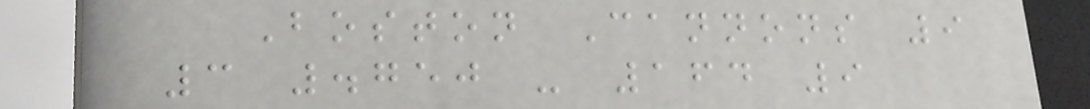Boston Cannons 9
3 .750 - 164 9
